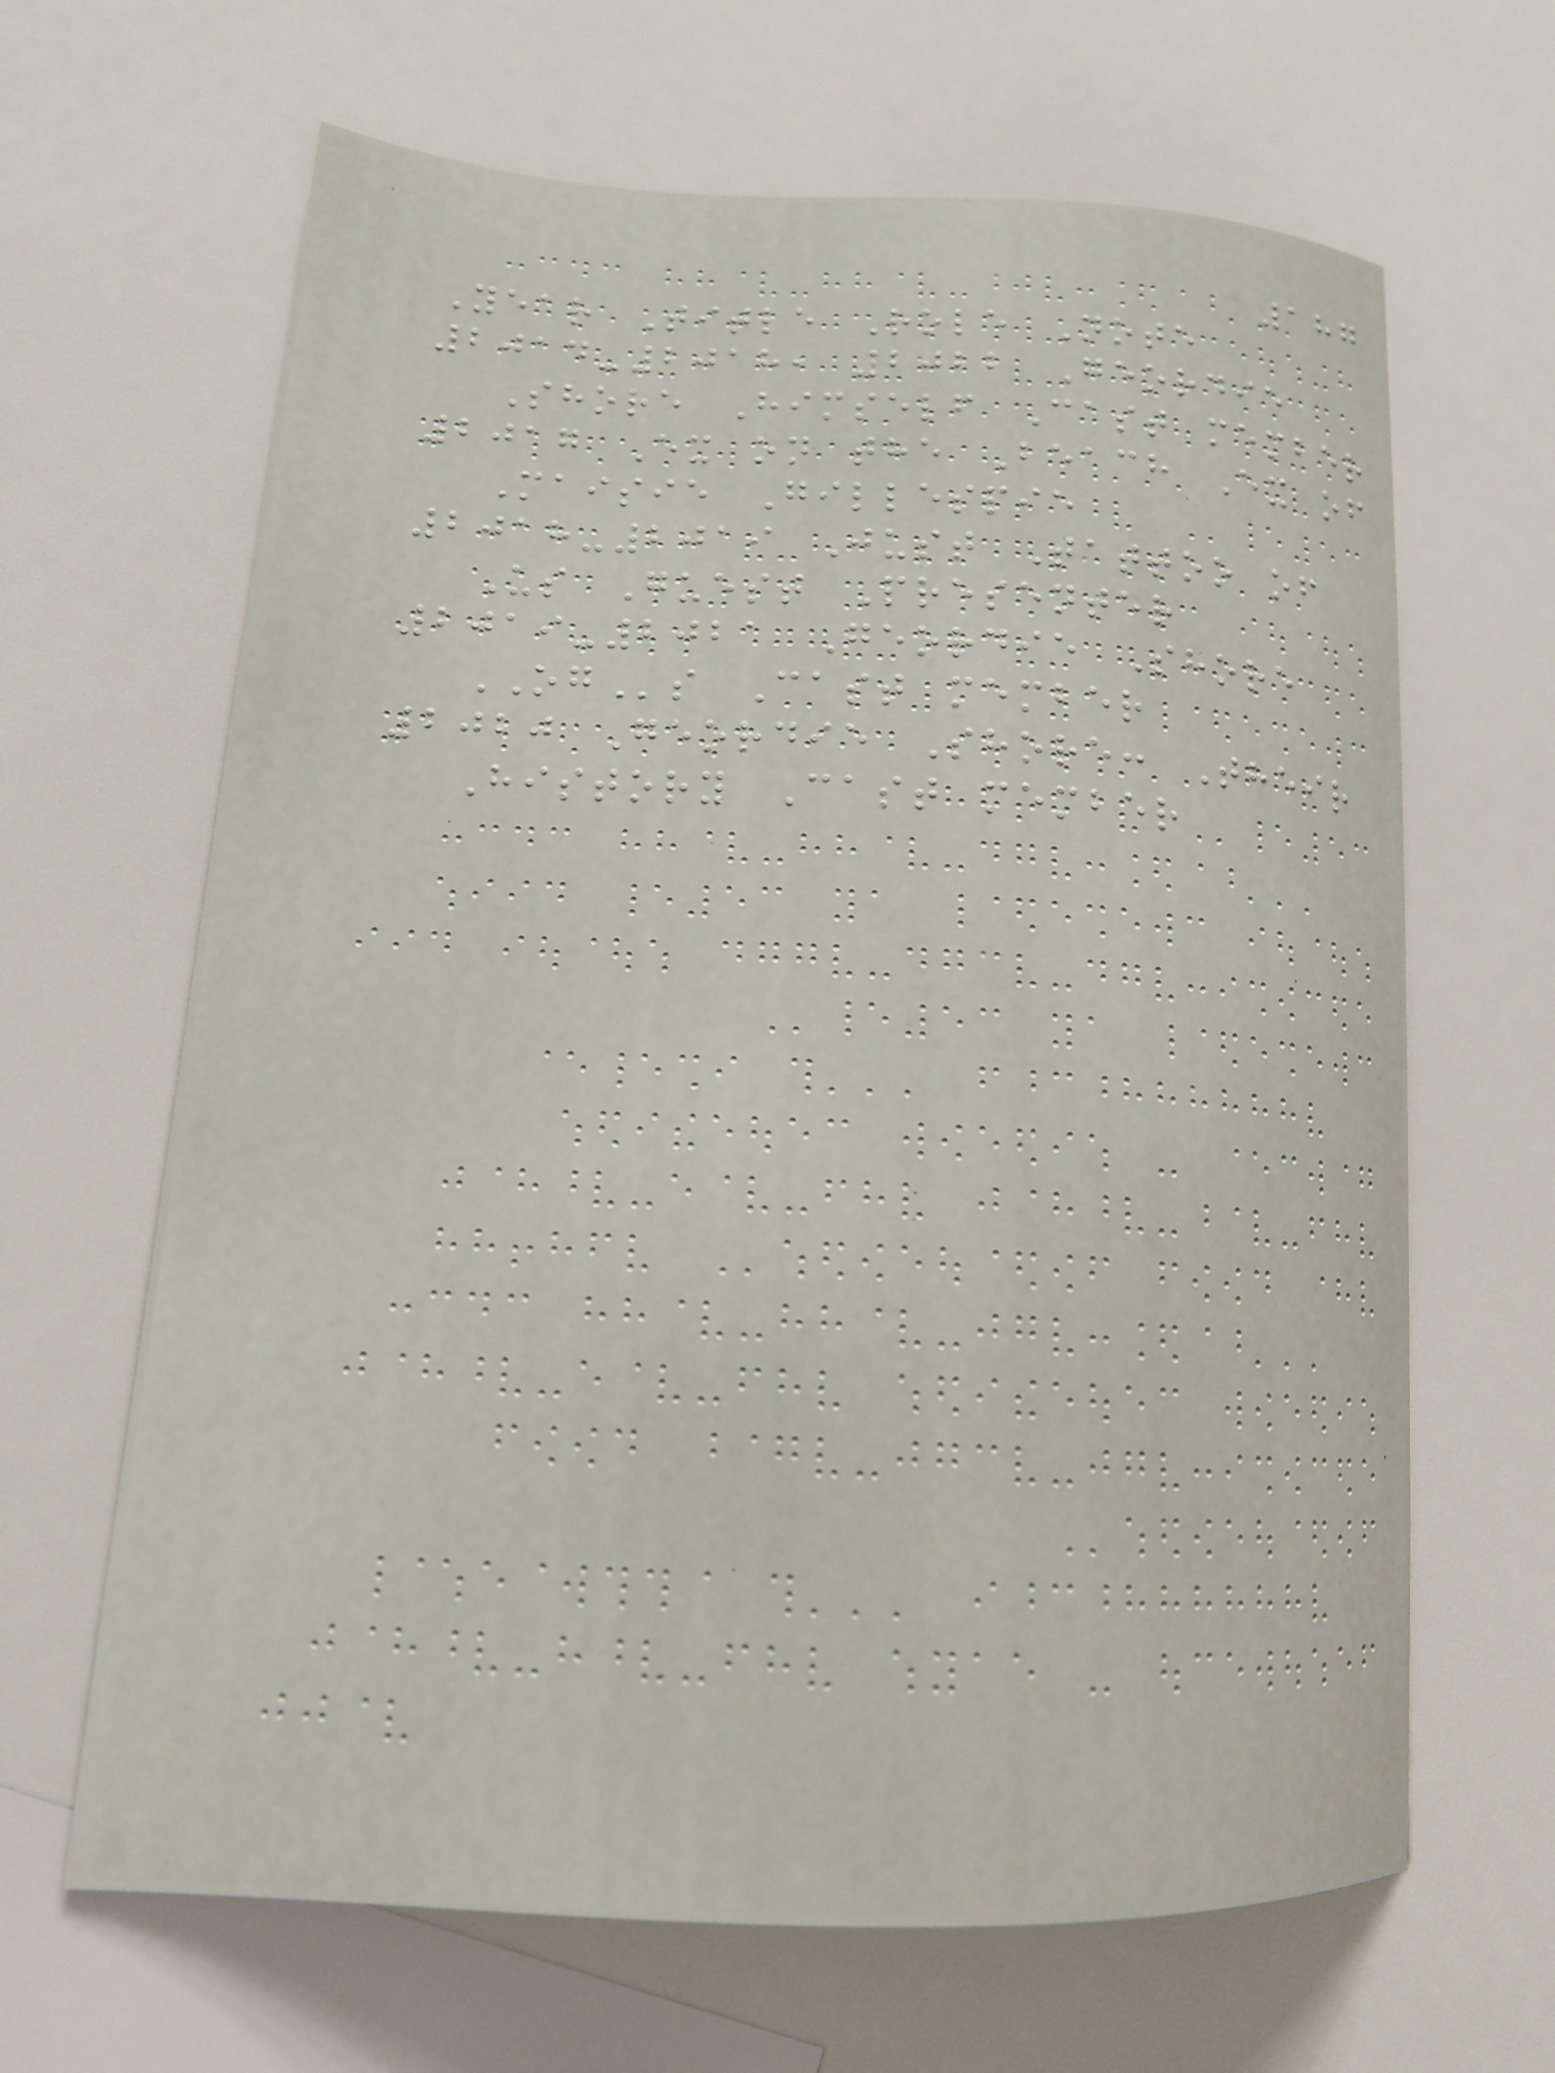187
Year Title Role Note
2014-2018, 2022 Geordie
Shore Himself Cast member
2017 Ex on the Beach Ex of
Maisie Gillespie
2018-2019 Just Tattoo of
Us Guest Presenter
2019-2021 Geordie Shore
OGs Cast member
2020 Geordie Shore: Their
History Cast member
